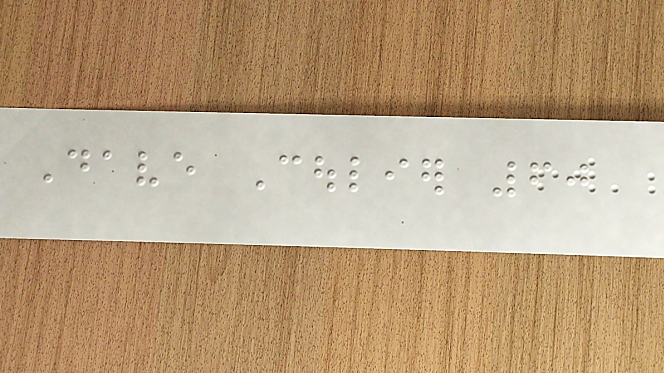Dave Coulier 60
